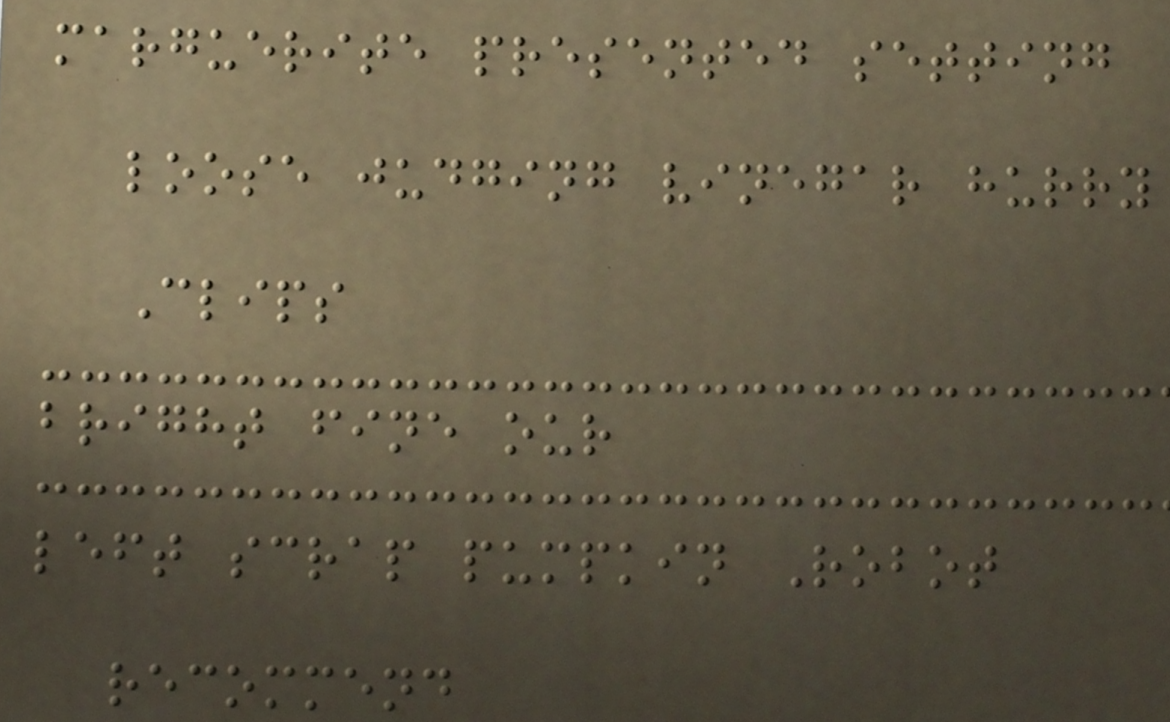marguerite presented setting
loose judging vinegar hurry
Clips
bright fine our
left scrap pumpkin Robot
recommend
